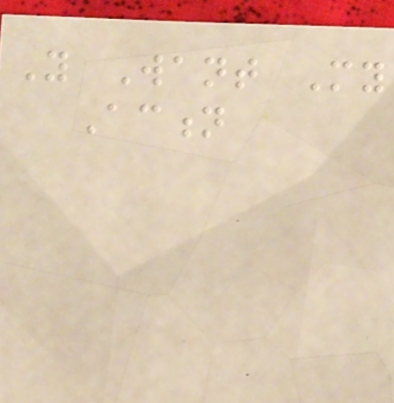You Want My
Action
